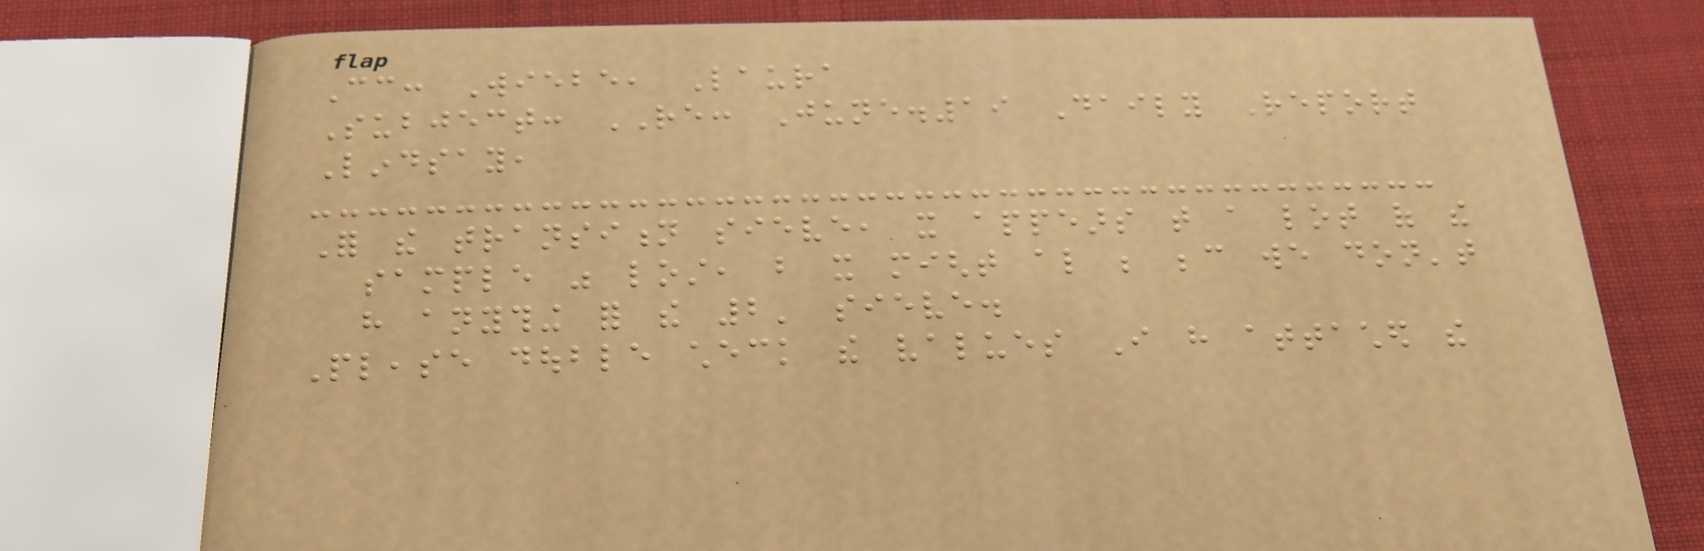Cc: Wiebe, Laura
Subject: RE: June.19 Daily Report
Lindsay,
For the transition sieve, it appears that a lot of the
sample was lost, but it might also be because we don't
have anything for the 2' sieve.
Please double check the values I have attached the
